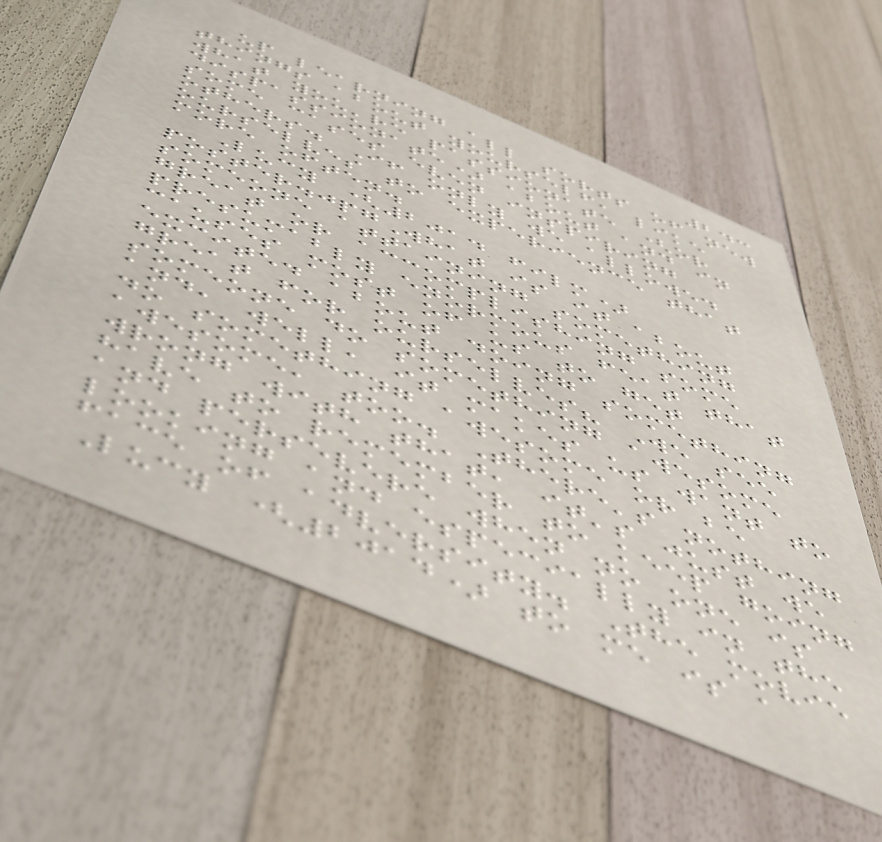243
up learning all sorts of new
things about yourself, like
what you're passionate (or
dispassionate) about and in
some cases even inspiring
others. If only we allowed
ourselves to experience that
more often.
Lucy (2014 film)
poster.jpgWhat is it about
someone attaining something
great or accomplishing some
presumably enormous feat that
causes most of us to get
excited about doing something
great for ourselves? We see
someone do something awesome
and, well, it makes us want to
do something awesome or be
awesome, too. There's nothing
wrong with that, it's just we
have to remember to keep going
and persevere when no one is
looking and especially in the
face of adversity. The movie
Lucy (2014) to me is a
